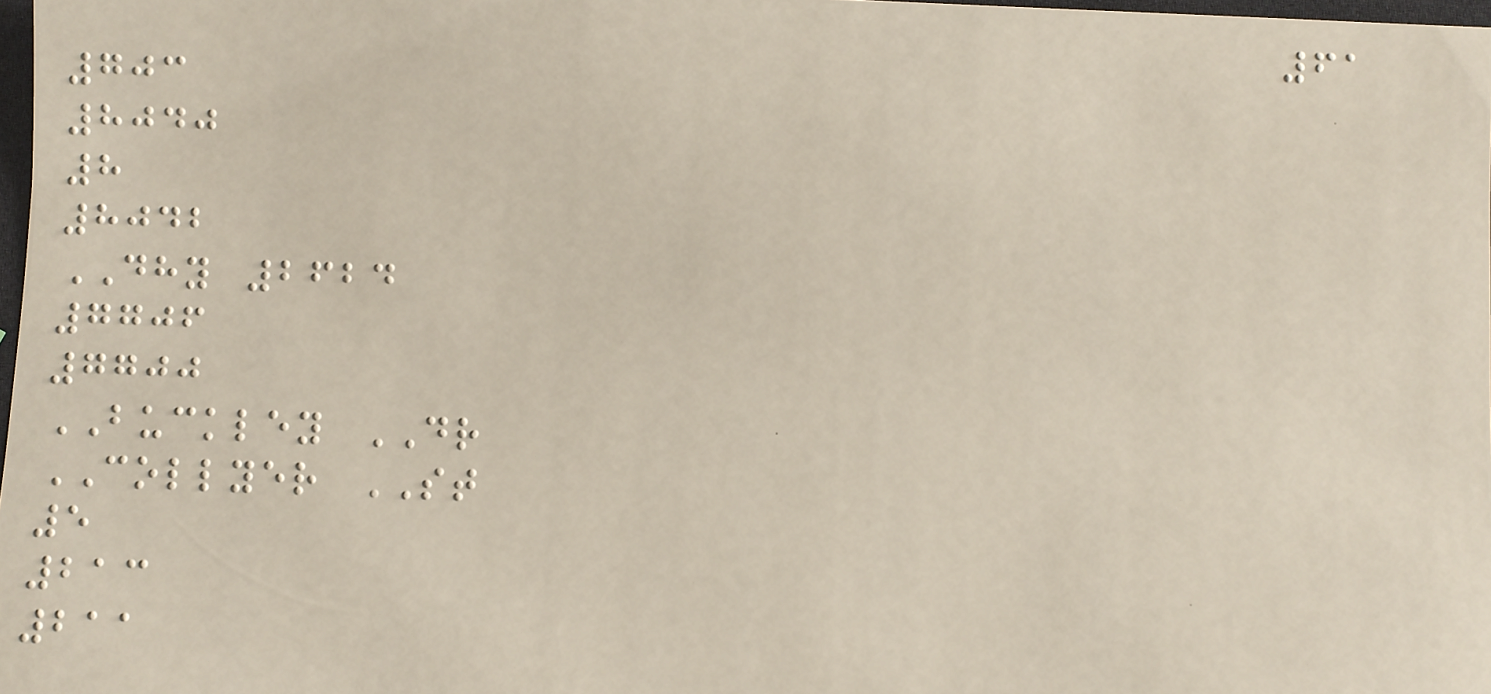61
703
8040
8
8042
DHY 2624
7706
7700
BUCKLEY DR
COLLYER ST
5
213
211
